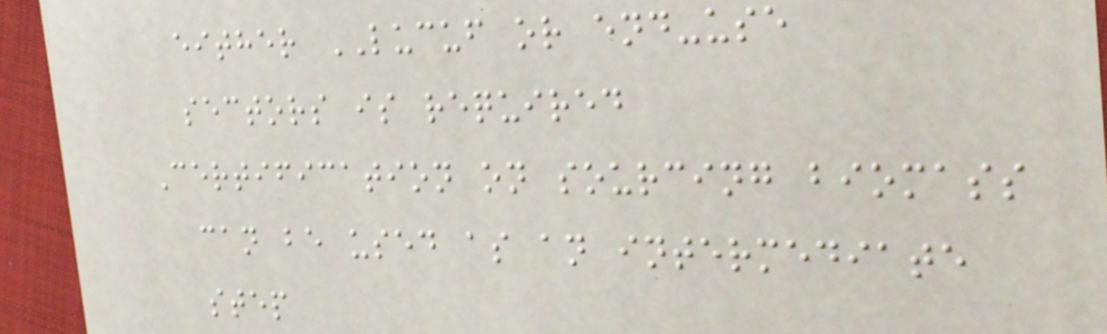either LUCUF or end-use
sectors is required
Certification on sourcing biomass
can be used as an intermediate
step
